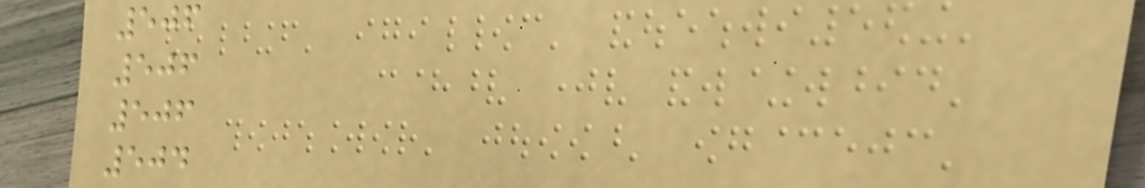506
506
506
504
